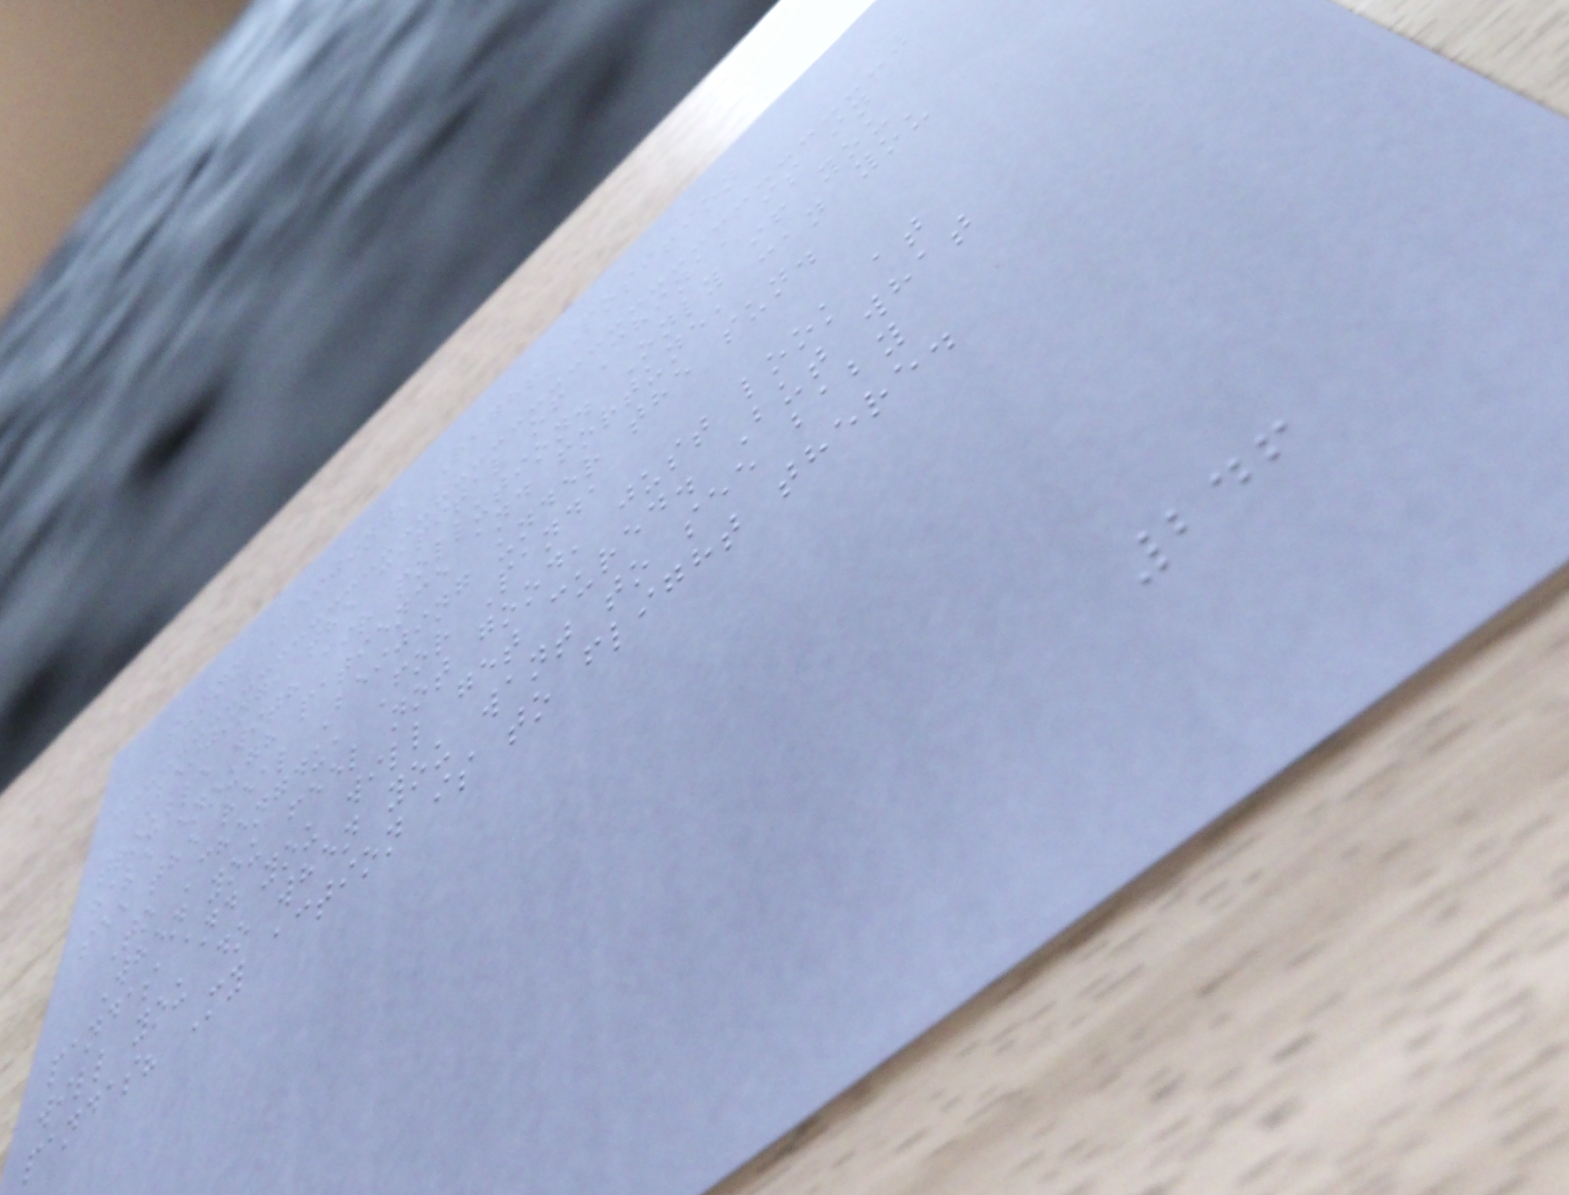Sunny Beijing, Right Position
Beijing, the capital of China, is in
trouble with air pollution. Only if you
have enough patience and fortune, can you
see the real Beijing under the sun.
To Chengdu, For Panda
When you feel not good, just look at
pandas and you will get cured. But what
will you do when you want to see baby
pandas? My action is to flight there.
246
